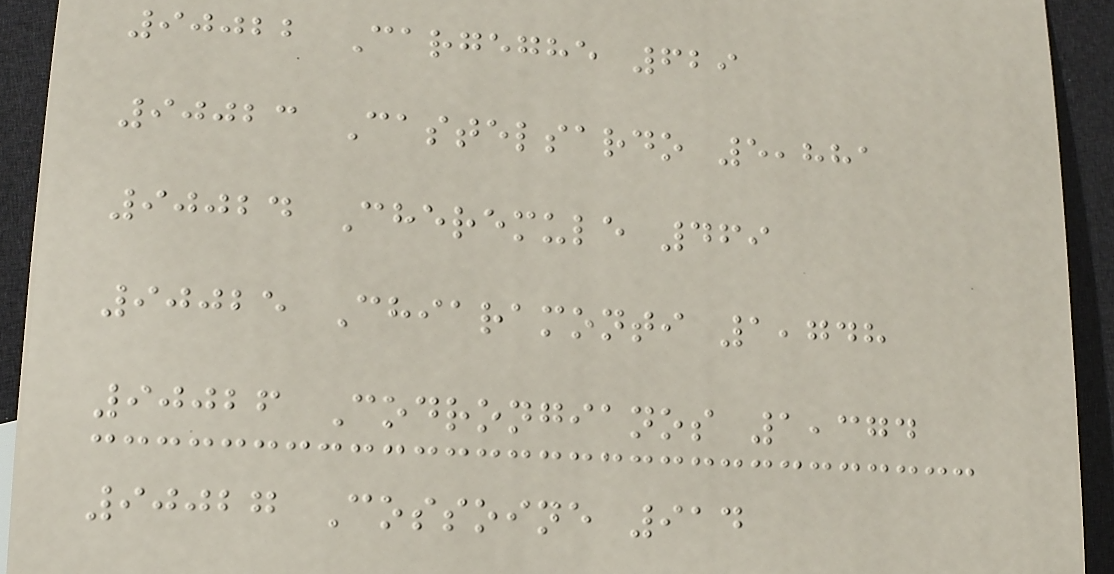90022 Cargeghe 629
90023 Castelsardo 5,881
90024 Cheremule 469
90025 Chiaramonti 1,748
90026 Codrongianos 1,374
90027 Cossoine 914
